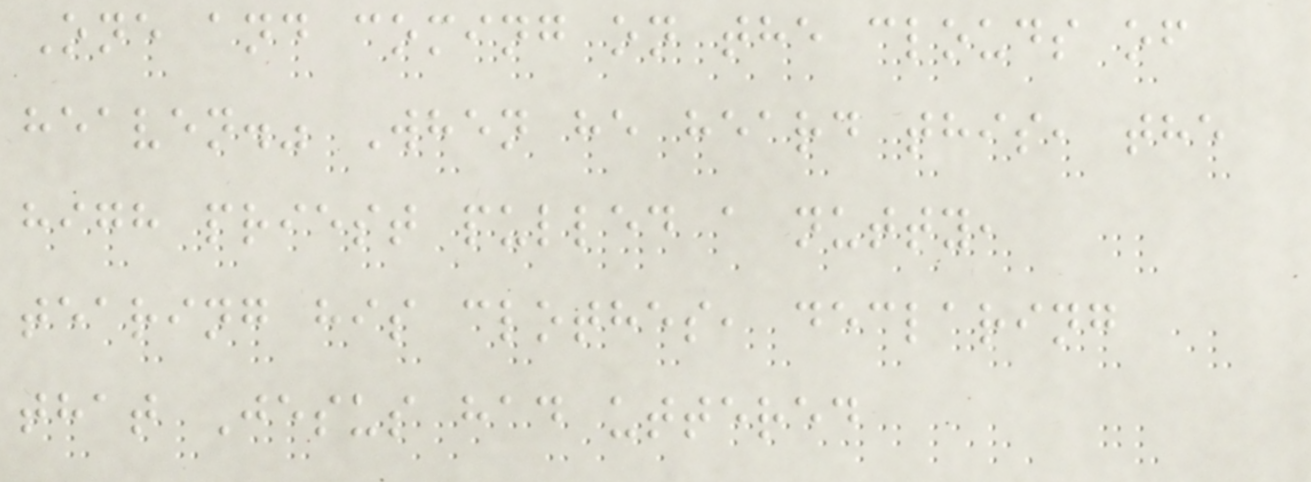One and coming on the clouds of
heaven." When he heard this, the
high priest pulled a nutty,
tearing his clothes, declaring
that Jesus had uttered
